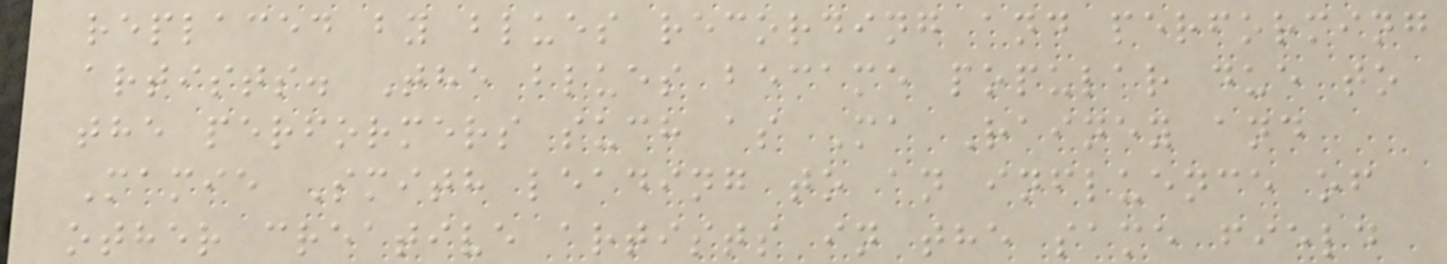replaced by blues recording and performing
artists. The blues became popular due to
the performers such as Ma Rainey and
Mamie Smith leading to an influence of
other creative artists in the same field
